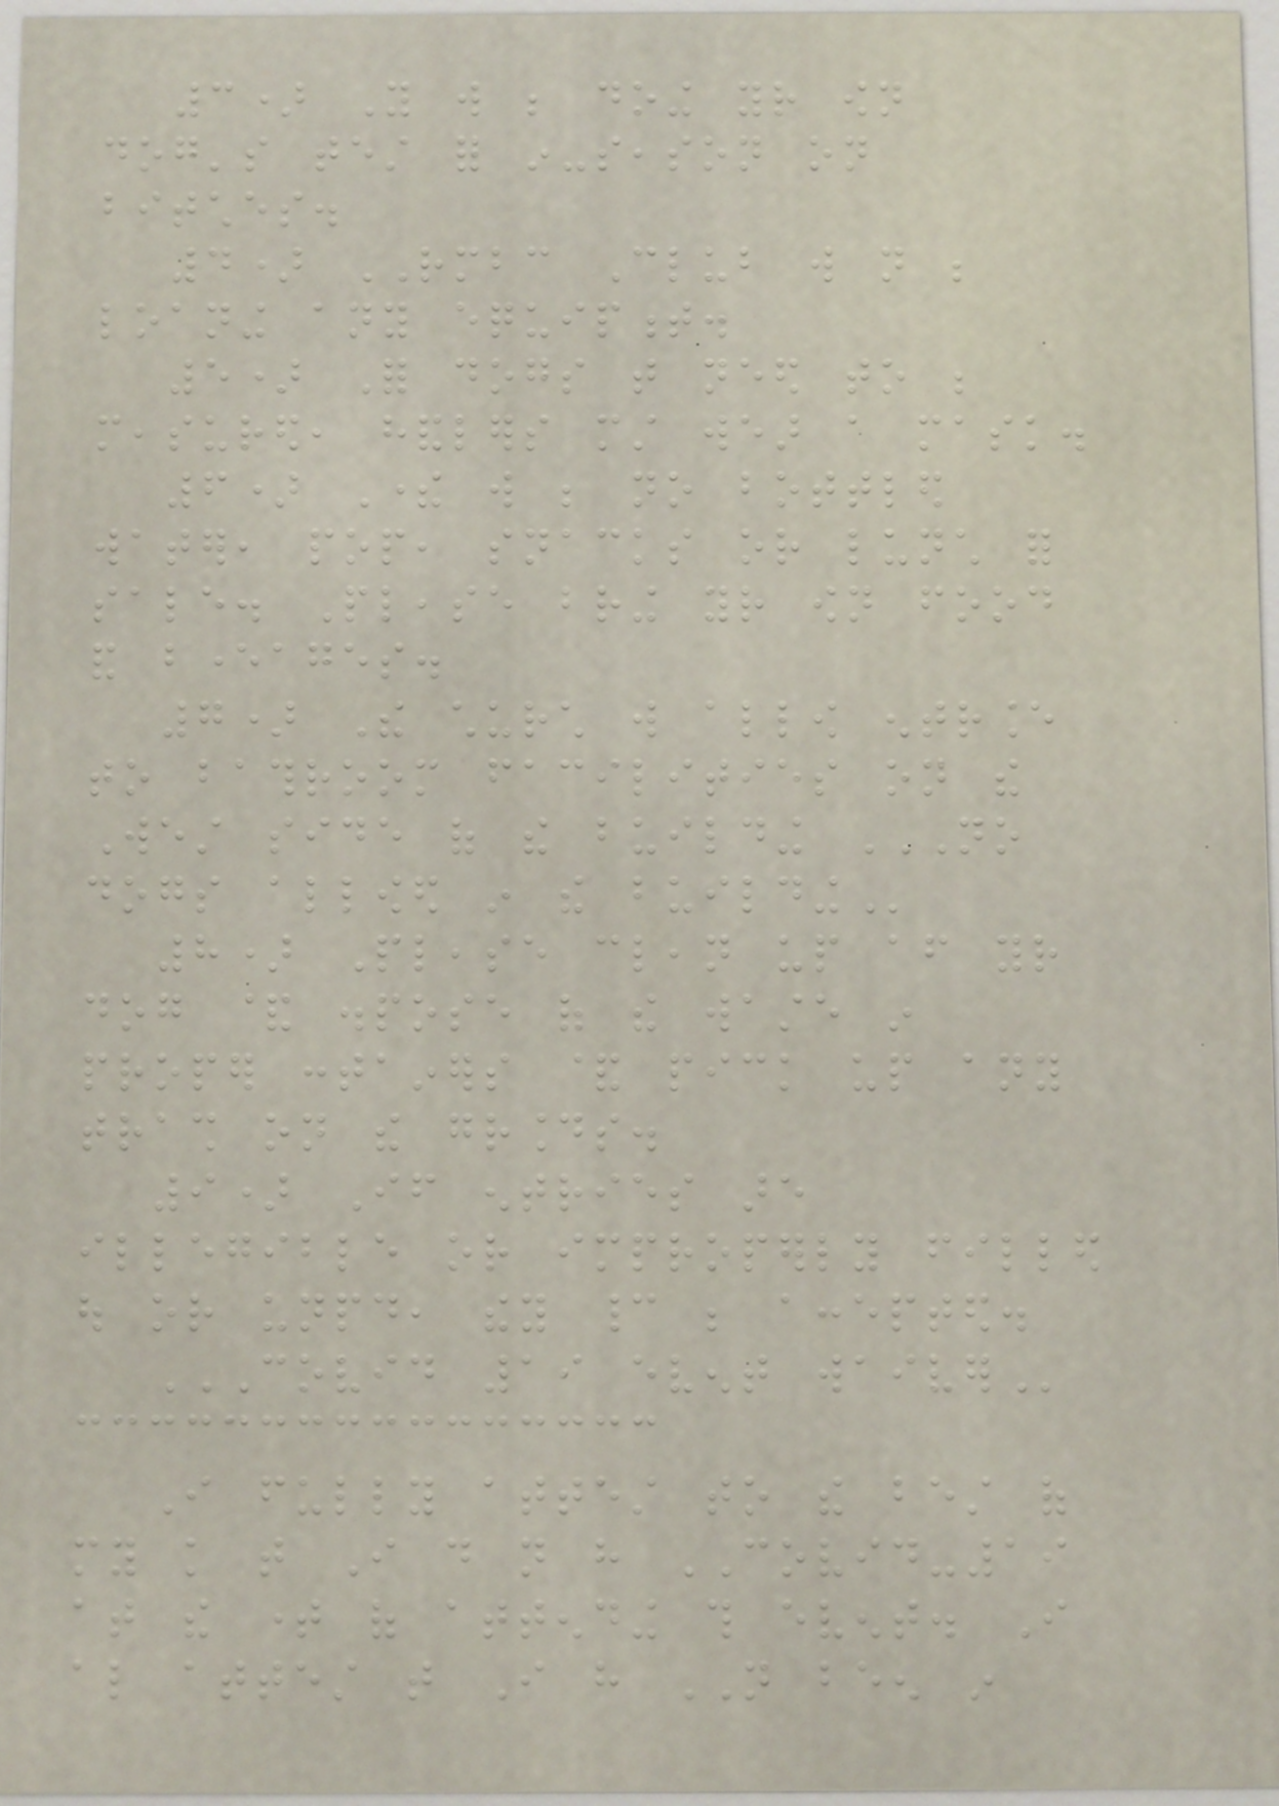3) You will be doing your own
dog's test for in-season on
bitches.
4) RMBC Club will not be
loaning any equipment.
5) For dogs that need to be
measured, handlers must wear a mask.
6) There will be no bottled
water, pop, snacks or lunch for
sale. Please bring your own food
and beverages.
7) The church will allow entrance
to bathroom facilities on the
West side of the building NO
DOGS ALLOWED IN THE BUILDING
8) Please clean up after your
dog & dispose of the waste in
proper containers & pick up any
trash on the grounds.
9) If entries are
illegible or improperly filled
out or unpaid, they cannot be accepted.
COVID 19 EVENT WAIVER
I fully attest to the best of
my knowledge that I do not have COVID-19
at the time of attending this event. I
also attest that I have NOT been in
